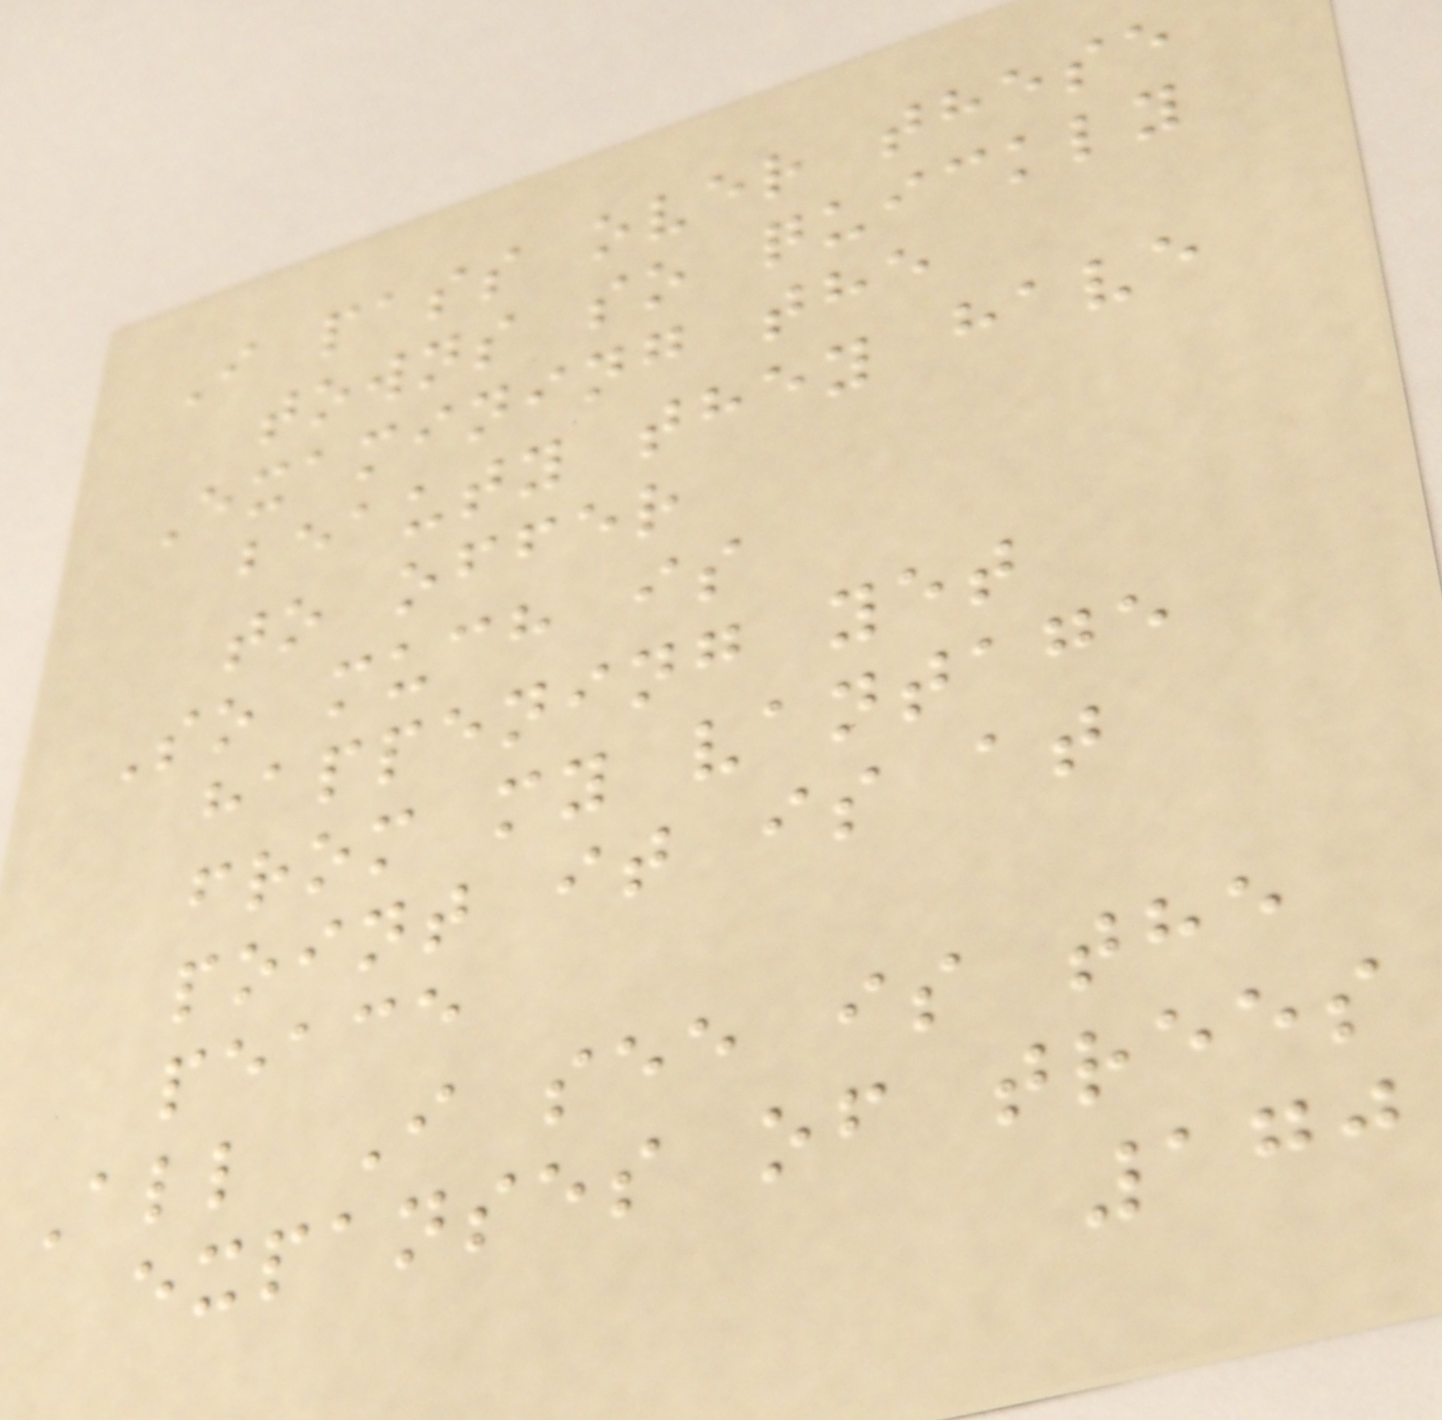I pass over these
towns so quickly
Examining the
beauty they have
to offer
So much is
happening yet
from my vantage
point it is at
peace
All I see is the
expanses of trees
170
